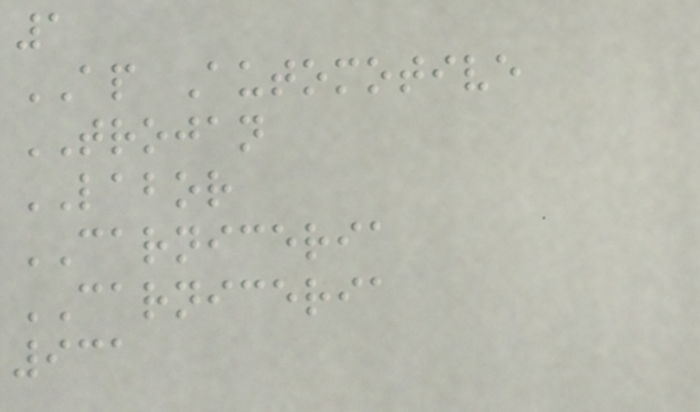1
AP Automotive
TROJAN
LABOR
CARNICERIA
CARNICERIA
931
